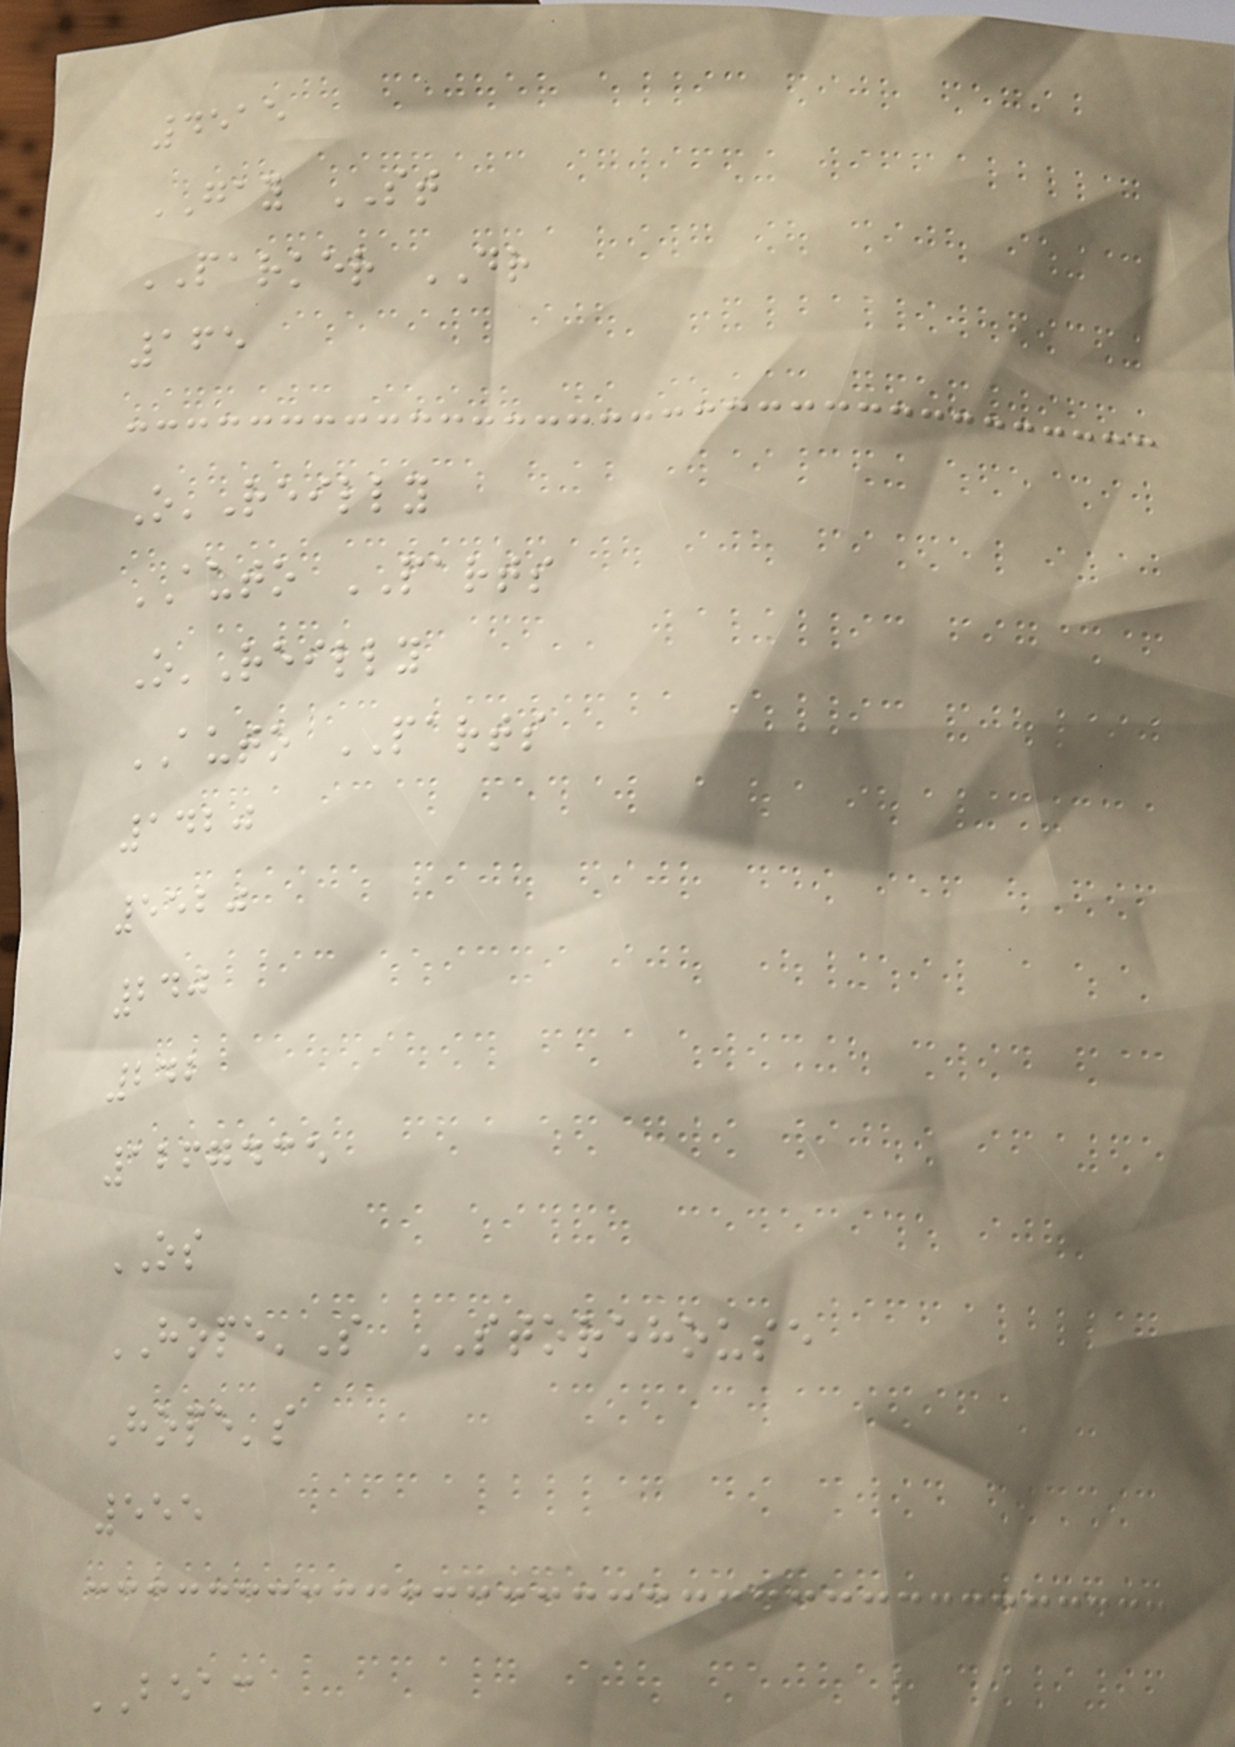4515
GAY ST
PARKER DR
165
O'Reilly
AUTO PARTS
O'Reilly
AUTO PARTS
1420
5520
240
242
1267435
OS
HOPE'S STOREHOUSE
Hope's
555
BEAC
